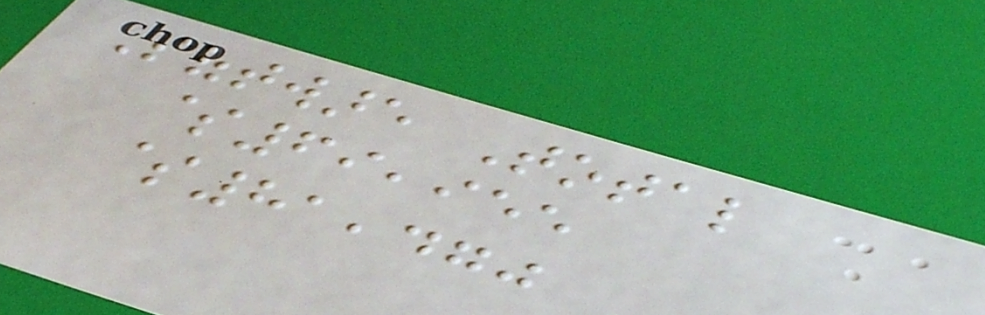Software Total
$69,955
$81,470
